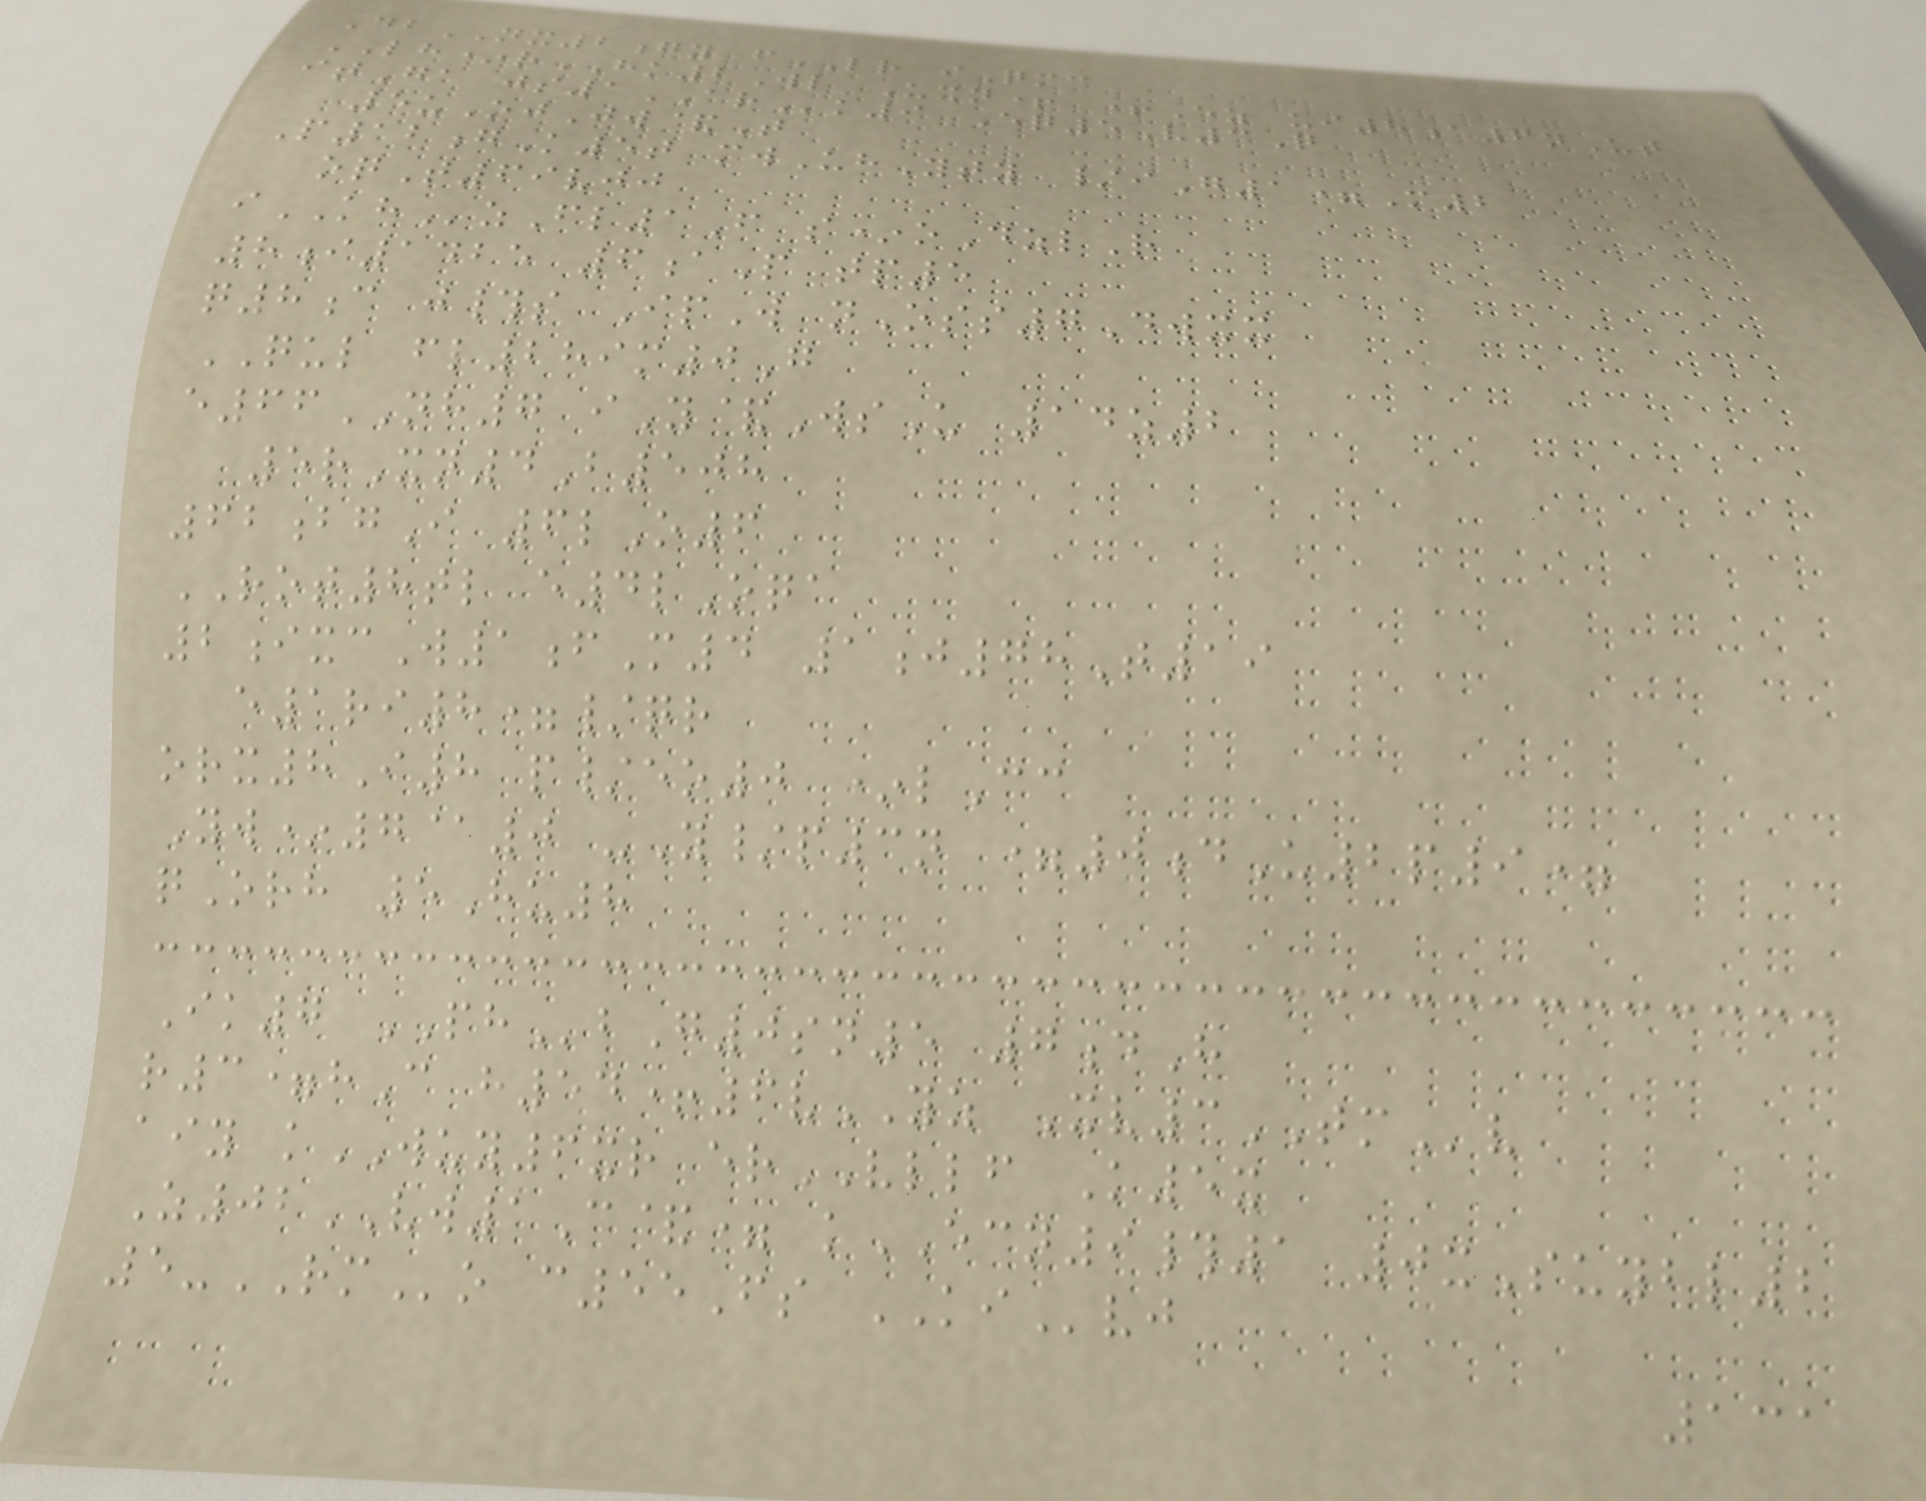DbNX2gy fLR iQmc
LH*rHK2Wl Uxn+ +Ez ui8a6nUt
itGa js1ARk9 Eq5V3Q
5uOjJw&T
P12gK5t mwUhYty /iG1=M2
oqT69vjj
iKHzFl1F s*oDzlR
8i1425 6aP tp5
q8c j#s IpW nOss7Dwxx
QUL fl289m0G
e66NH7 iY&WsU 14z2
5rXn4B508
62bgI 6lO6
ROT8tl e4lOqa
2ixcW1fM4 1j78T19
e1ri8=/qr
orx8I8 p/eo0 *lCc
Yw*7@0 -Y/p3n =0dU2p9=
qOrh 5Hu8
Ik7 PHbG0sn5 7dH
r3=hC h54+6vYZ Xv3TMv
aiy kWUY6xr erVLLF K5x
Z02VW1C&= kECN9#1 0xSuybl2
5-RMo c55Fs KIvj
131
